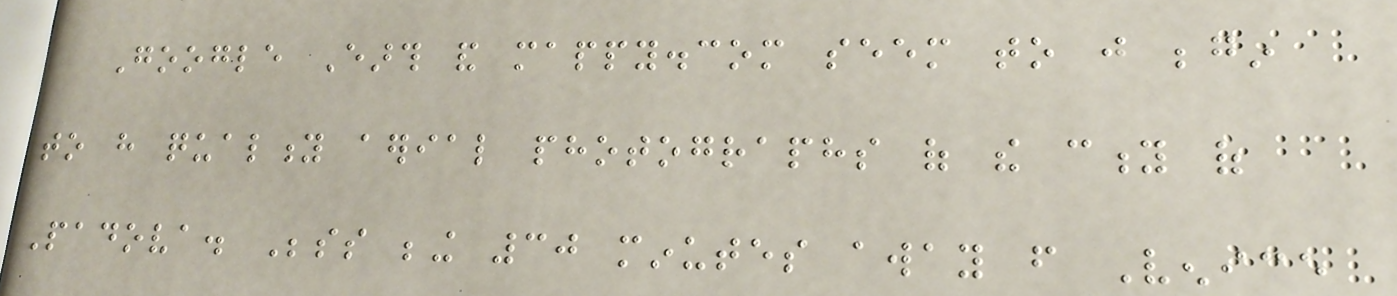Google Earth and mappy.com seem to just begin
to have quality aerial photographs of the city of
Padova. Besides being 30 minutes away from Venice
